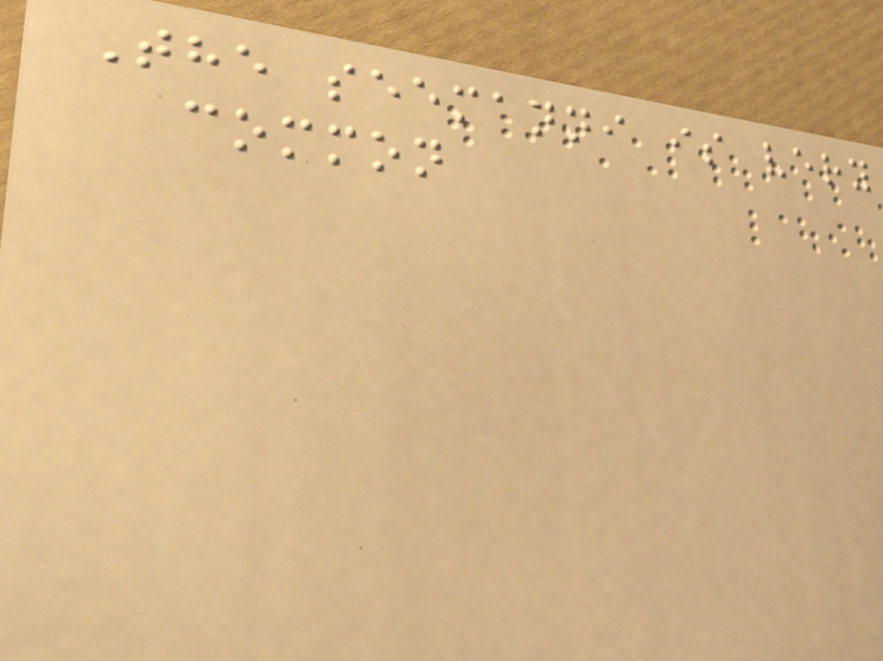The seemanni is very
common
